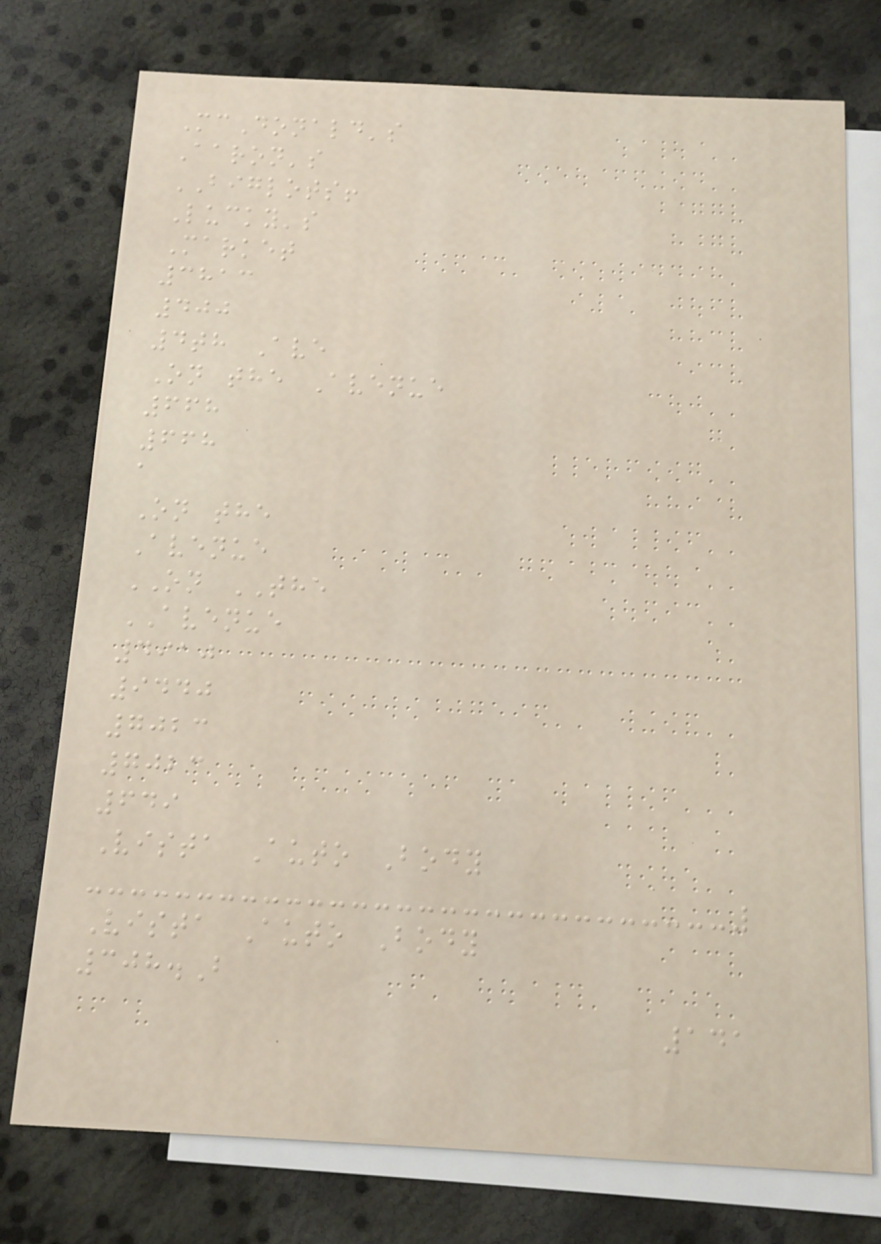McDonald's
Aaron's
BIGLOTS!
Lucky's
Market
3813
400
4th Ave
On the Avenue
668
668
a
On the
Avenue
ON THE
AVENUE
4910
9440
7023
7023
649
Vista Auto Body
Vista Auto Body
308.B
141
